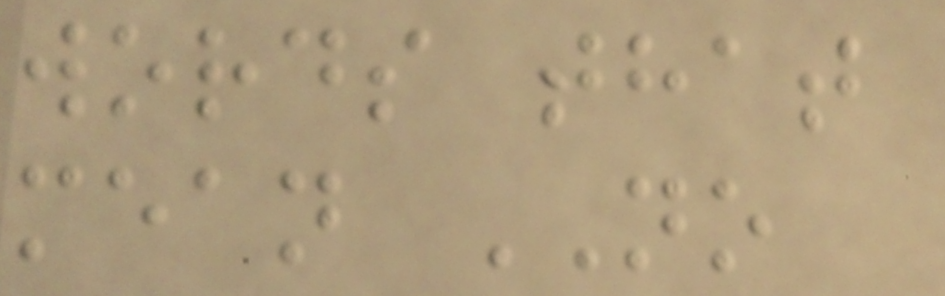words that
mean NO
